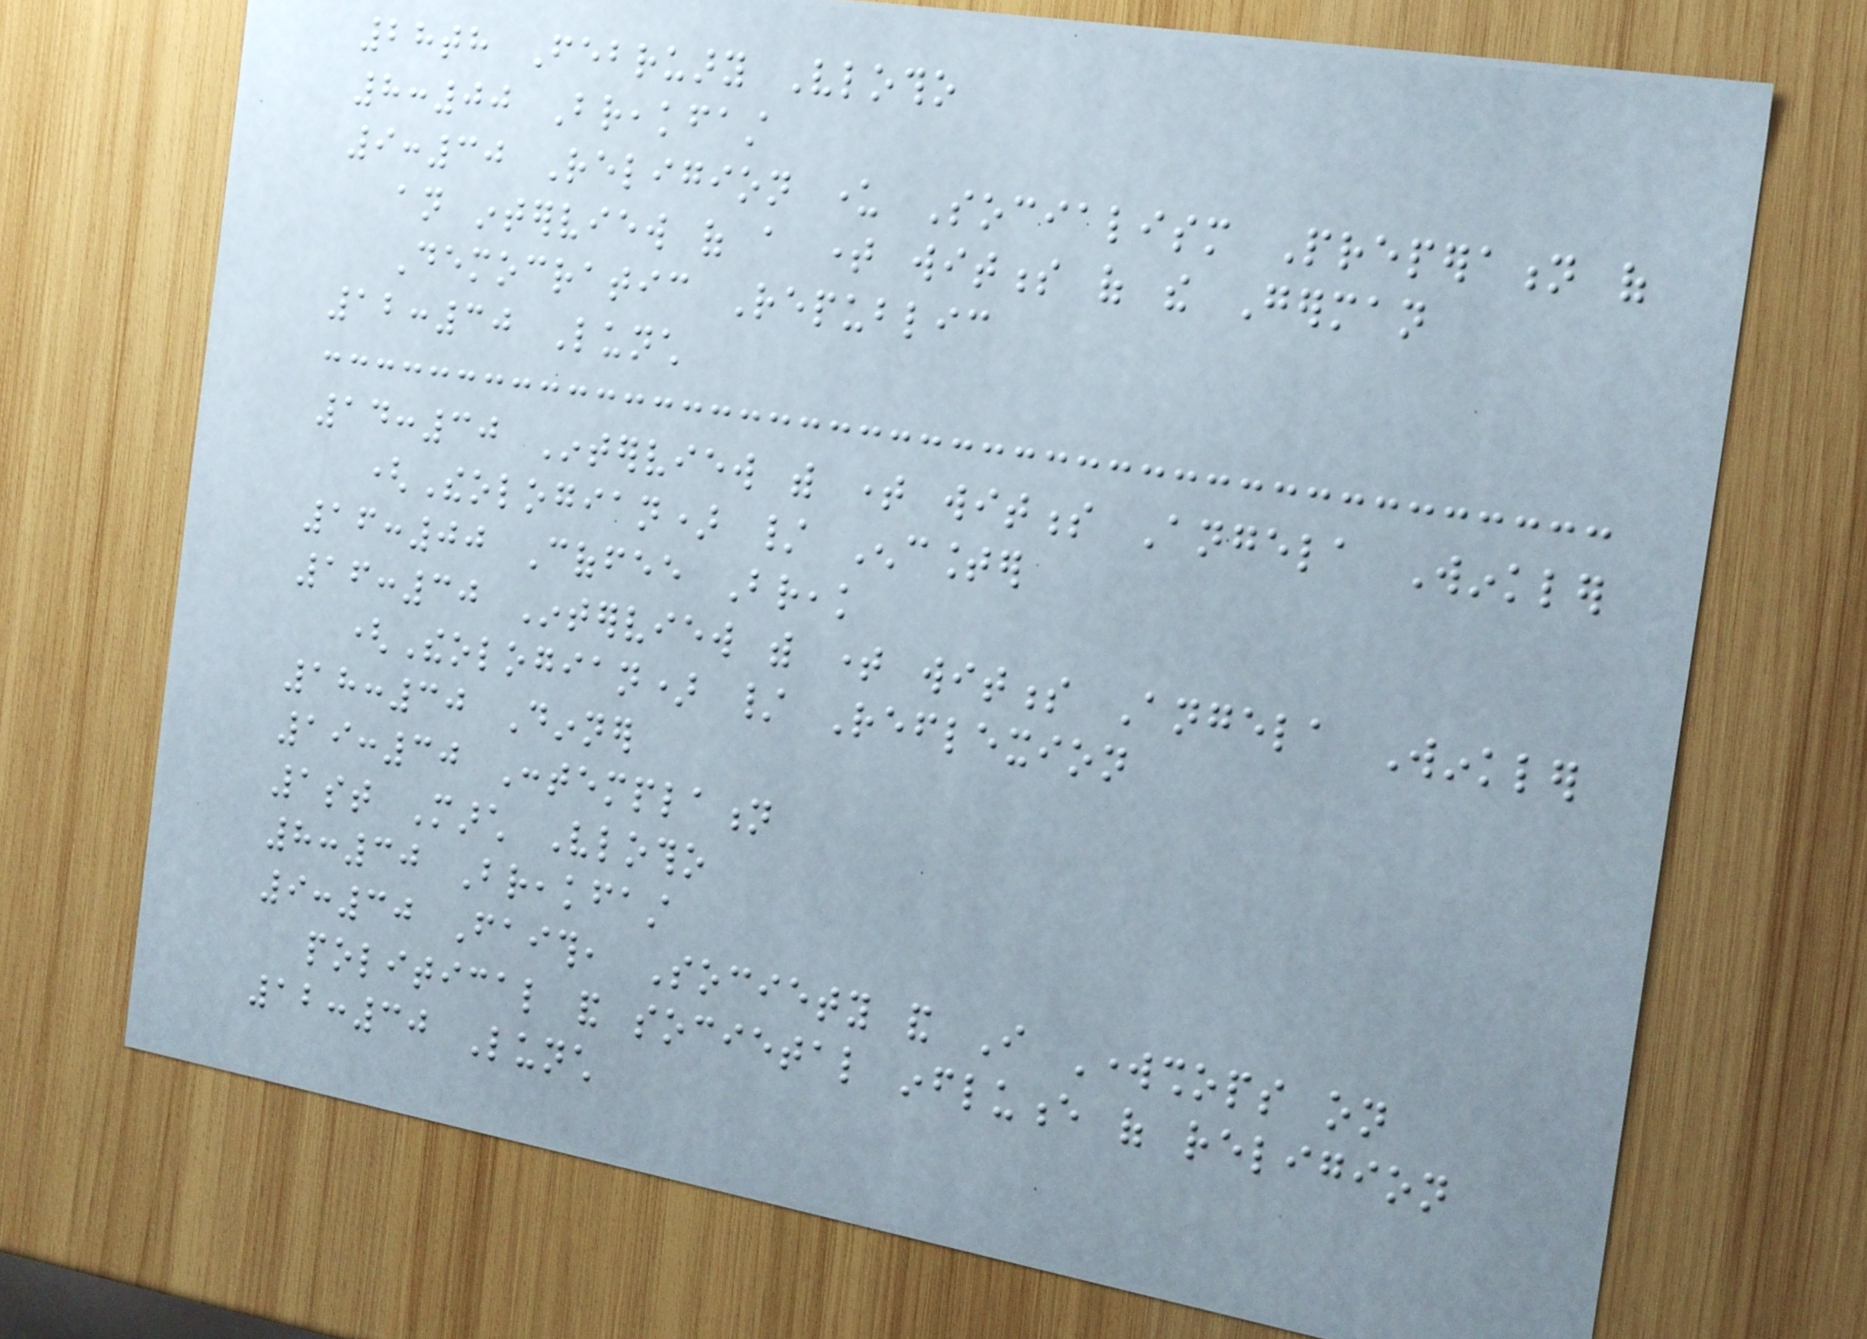28th February Vlotho
8:00 Breakfast
9:30 Religion under Socialism Preperation of
an interview of a time witness of the German
Democratic Republic
12:30 Lunch
14:30 Interview with time witness Angela Winkler
(Theologian) / Encounter
16:00 Coffee Break
16:30 Interview with time witness Angela Winkler
(Theologian) / Reflexion
18:30 Dinner
19:30 Contemplation
1st March Vlotho
8:30 Breakfast
9:30 Faith, Society and I Workshops on
political and societal influence of religion
12:30 Lunch
